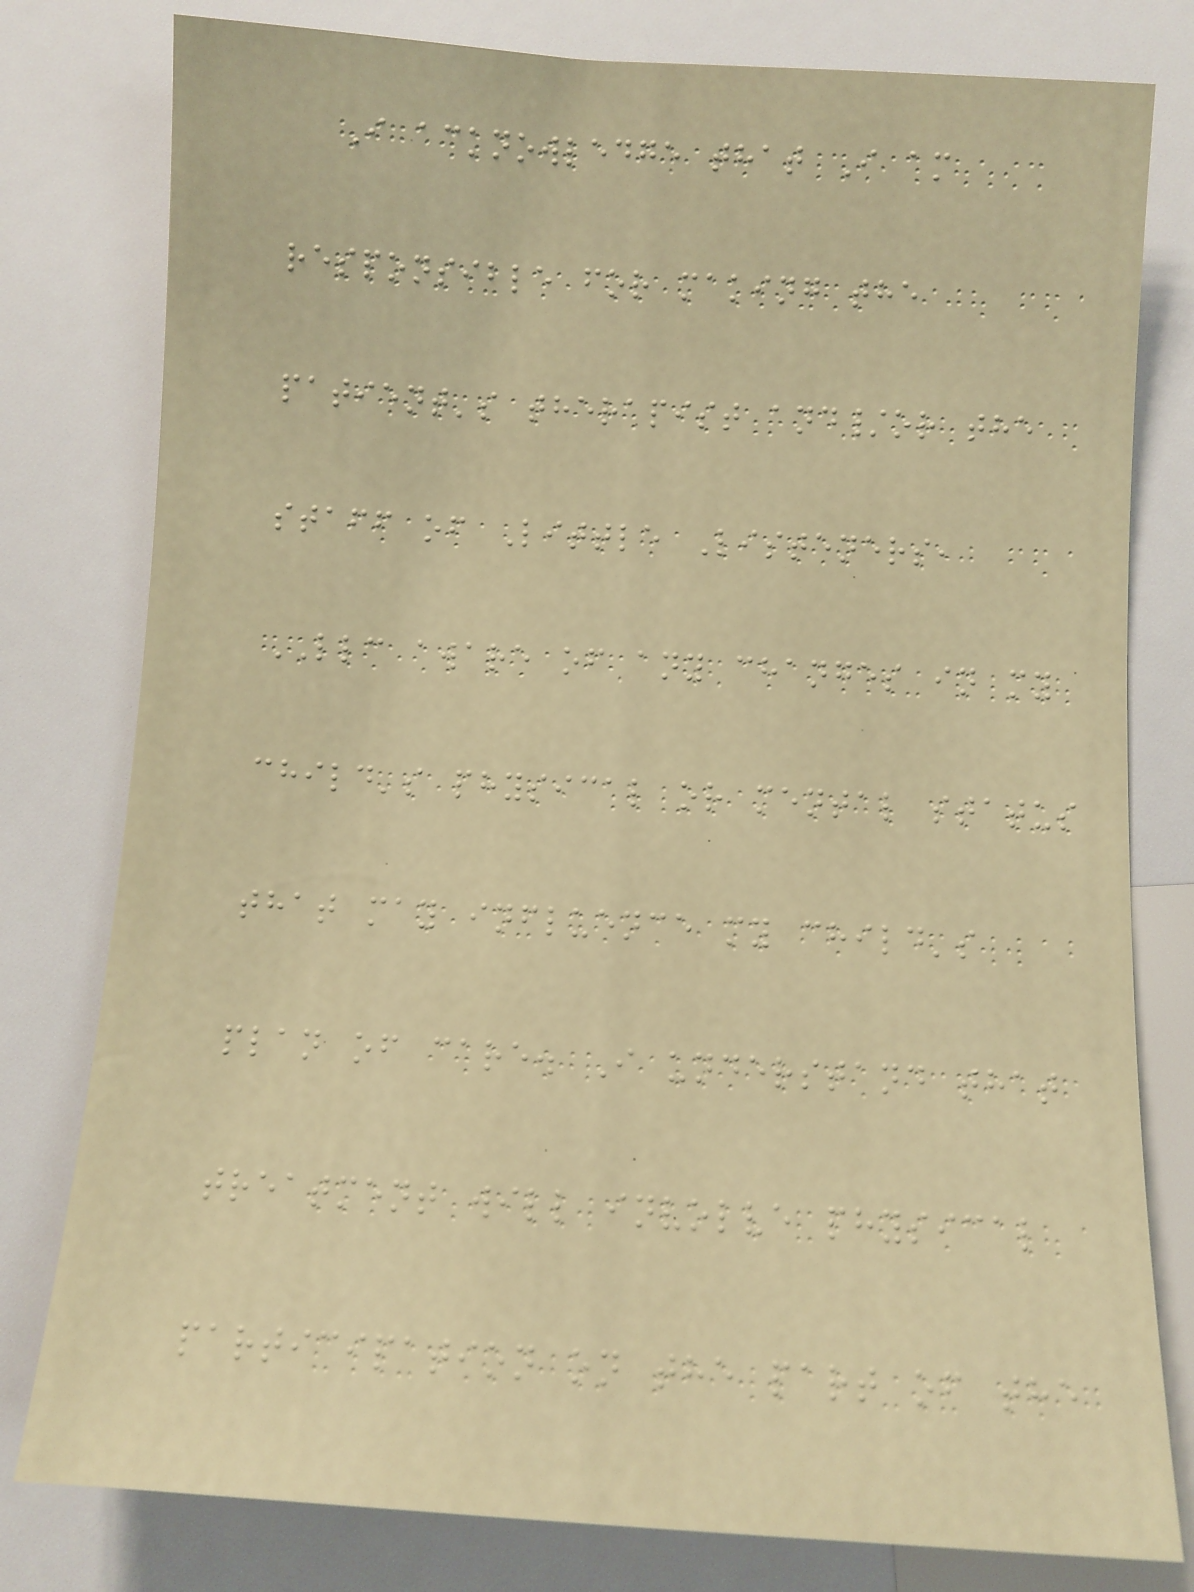I acknowledge that I am
responsible for making the
patient's therapist and/or the
staff of Little Listeners,
LLC aware of any changes in my
child's physical or mental status
that may influence my child's
plan of care. I understand that
treatment will involve physical
participation on the part of the
